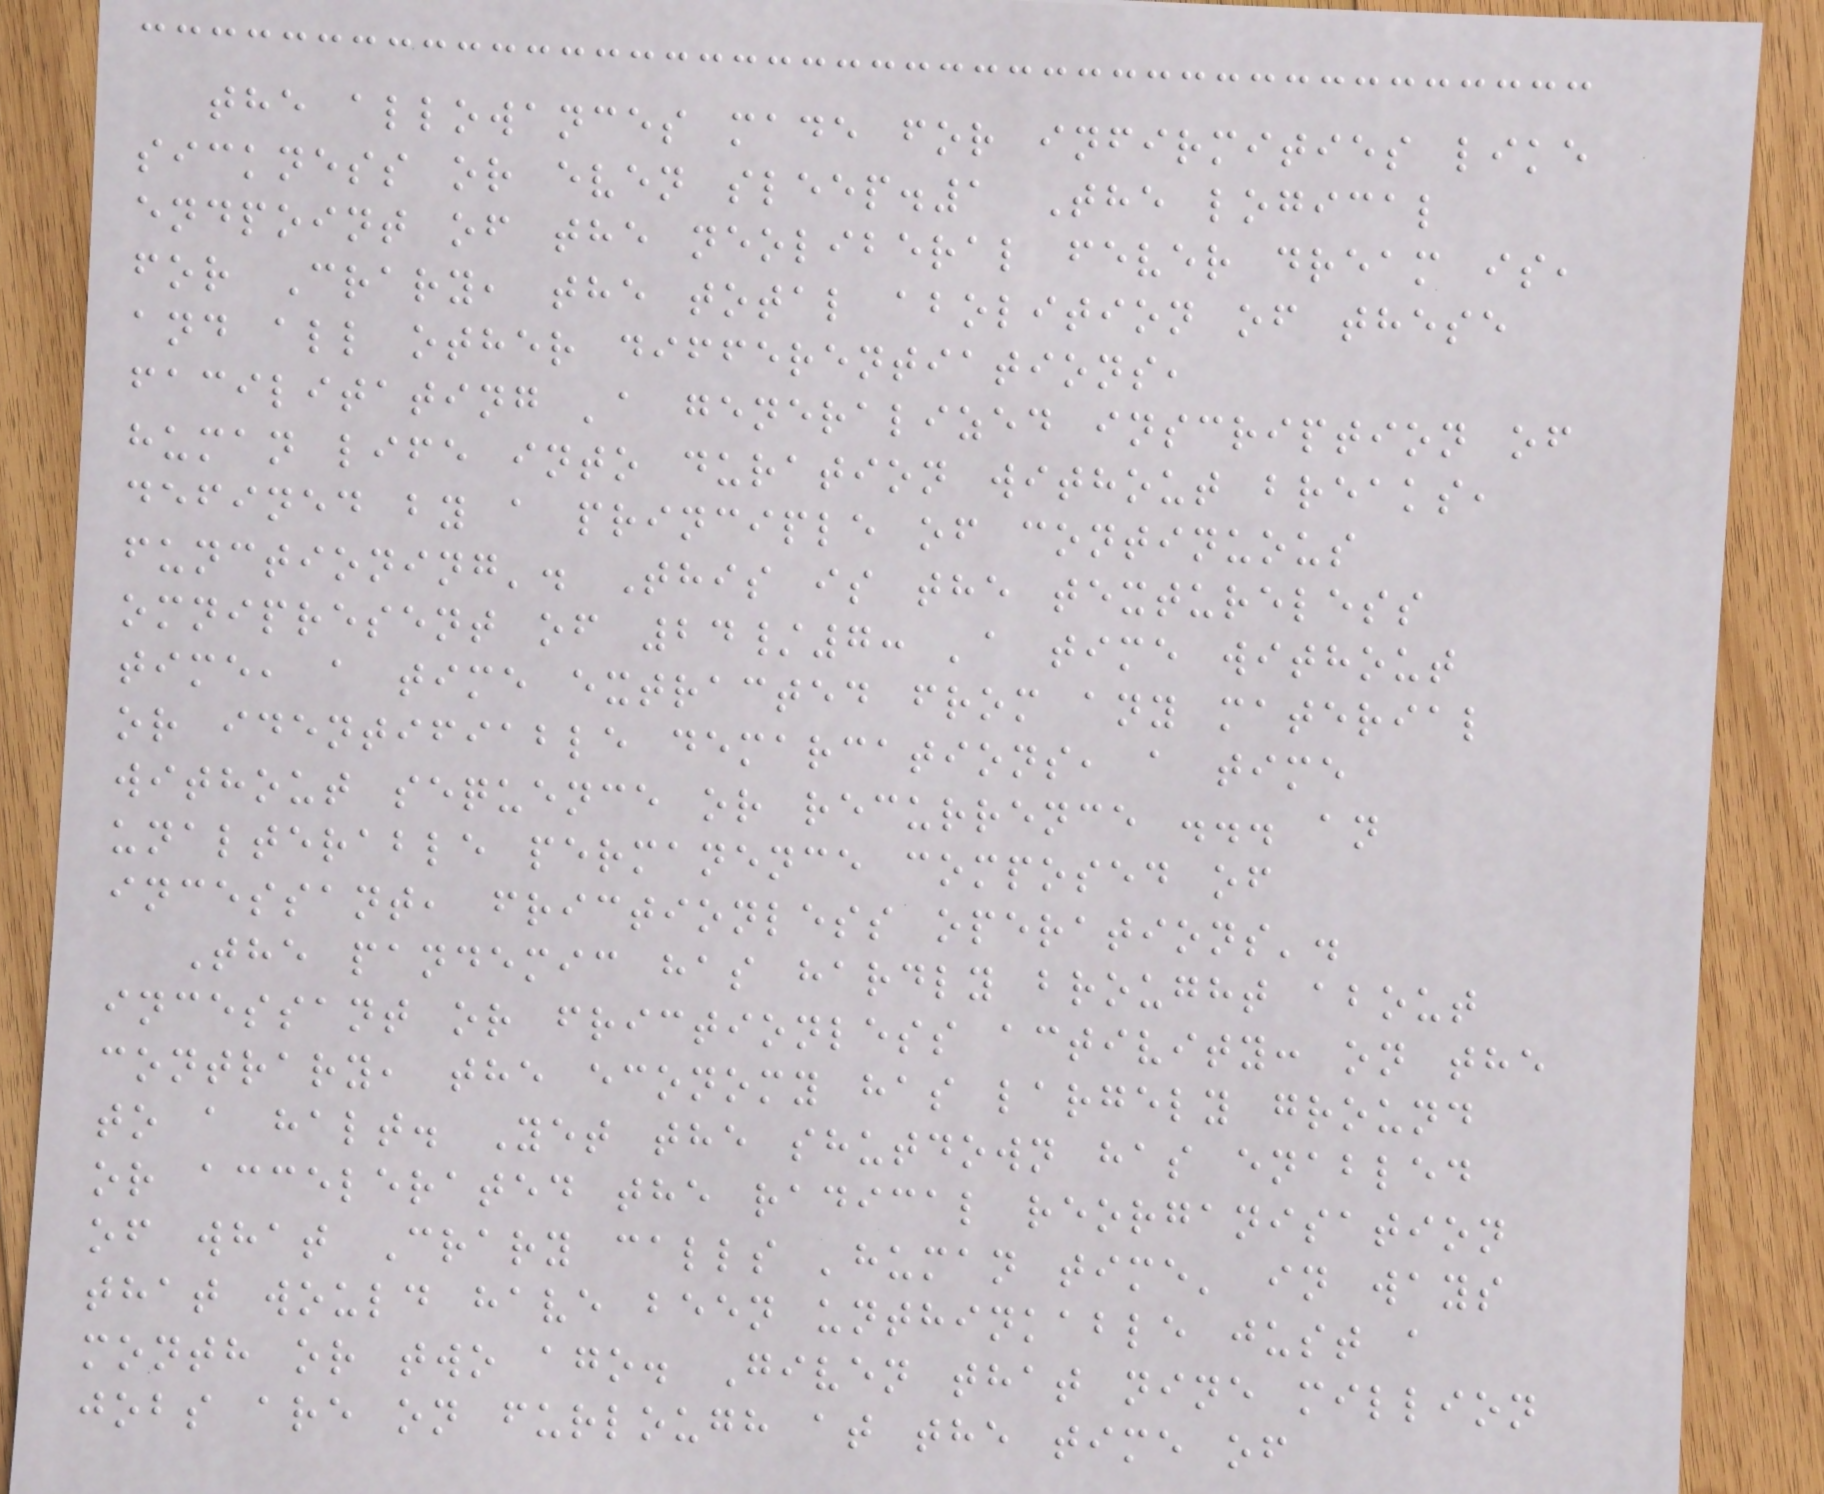the allowances made for infirmities like
sickness or even sleep.1 The logical
endpoint of the neoliberal fever dream is,
for Crary, the total abolition of these
and all other differentiations,
facilitating 'a generalized inscription of
human life into duration without breaks,
defined by a principle of continuous
functioning'. This is the textureless
omnipresent of 24/7: 'a time without
time, a time extracted from any material
or identifiable demarcations, a time
without sequence or recurrence ... an
unalterable permanence composed of
incessant, frictionless operations'.
The pandemic has hardly brought about
incessant or frictionless activity: on the
contrary, the economy has largely ground
to a halt. Yet the shutdown has enabled
or accelerated the radical reorganisation
of what Crary calls 'human time' in ways
that would have been unthinkable just a
month or two ago. Given that nine million
jobs are on furlough at the time of
